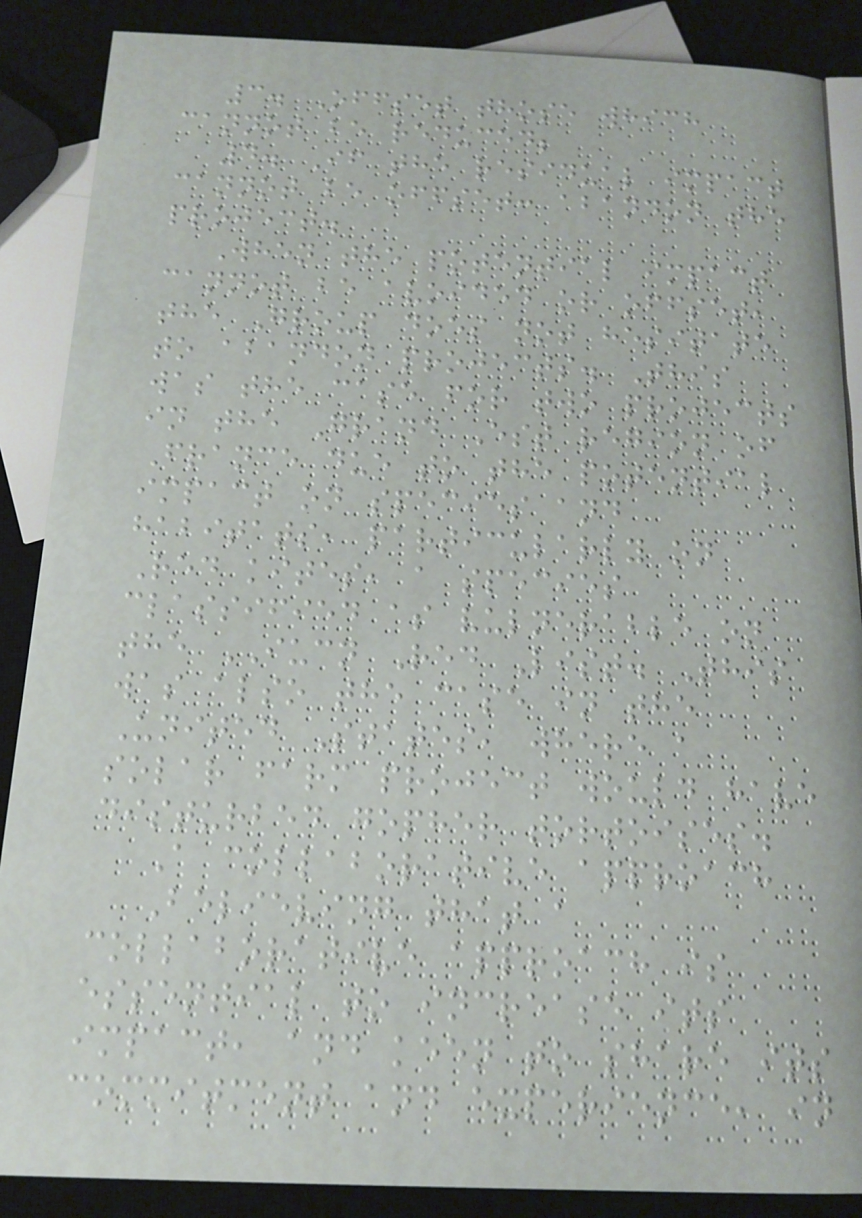3. Offset those which
cannot be reduced;
4. If the residual impact
cannot be offset: abandon the
project.
When the potential impact
cannot be avoided or offset,
the Group does not hesitate
to abandon projects. This
was the case for two projects
in the Grand Est region of
France due to the potential
impact on species and
habitats, particularly on
Red kites, a species
classified as vulnerable on
the IUCN Red List. This
was also the case in the
United States, where a
solar farm project would have
disturbed gopher tortoises.
A collaborative approach
Believing that a
collaborative approach is
essential to increase its
impact, and keen to share its
commitment and experience, in
